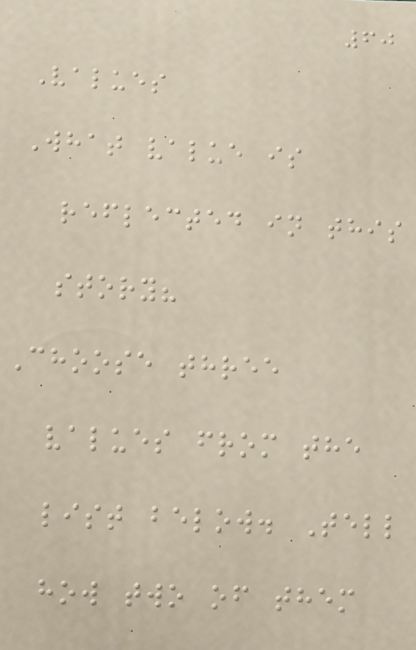60
Values
What value is
reflected in this
story?
Choose three
values from the
list below. Tell
how two of them
